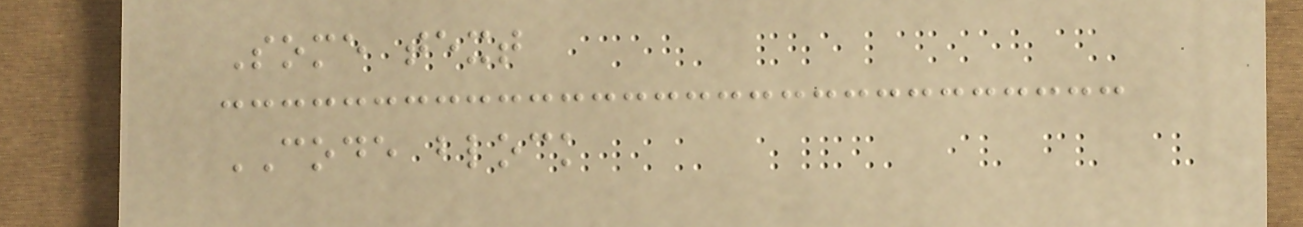Some text
CODE block
